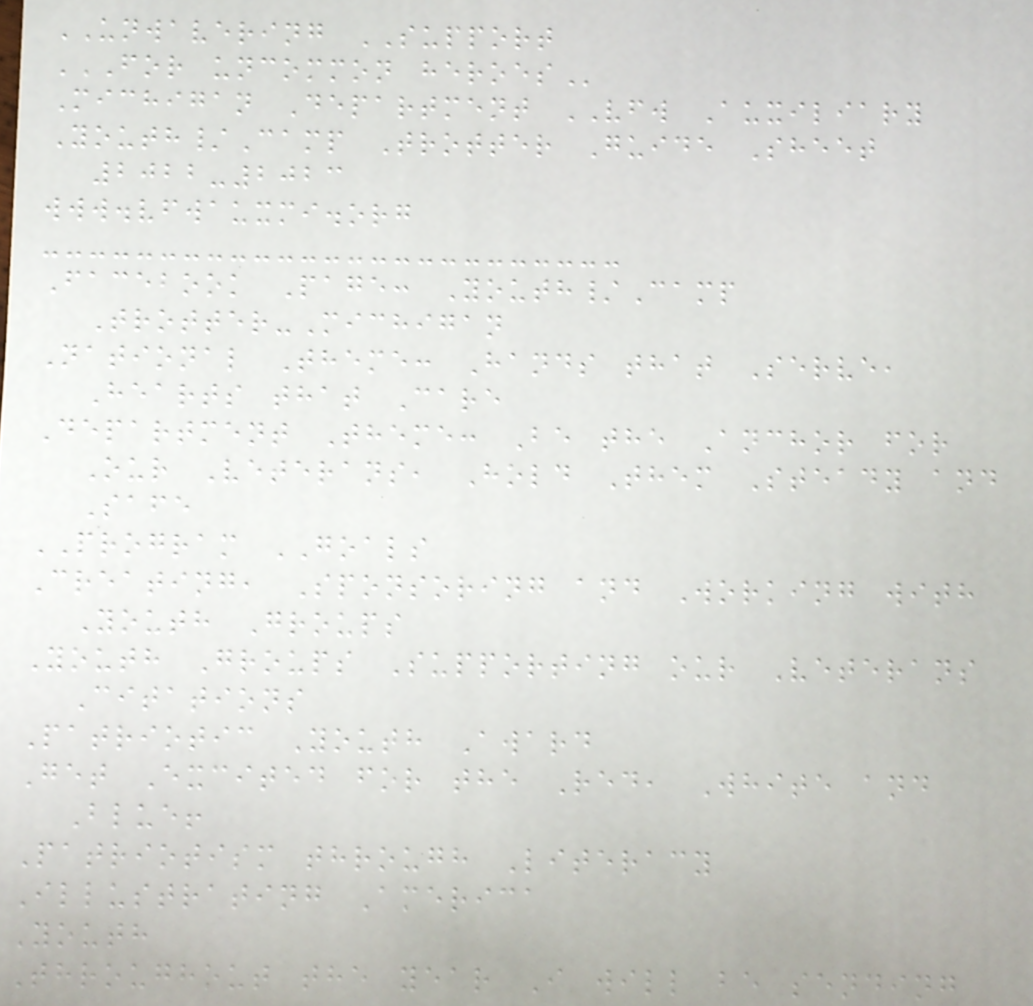UNWAVERING SUPPORT
FOR UNCOMMON HEROES
Michigan Department VFW Auxiliary
Youth/Camp Trotter Guide Sheet
2022-2023
www.vfwauxmi.org
Facebook Page: Youth/Camp
Trotter-Michigan
National Theme: Hands that Serve,
Hearts that Care
Department Theme: Be the Anchor for
Our Veterans, Hold Them Steady and
Safe
PROGRAM GOALS
Creating, Sponsoring and Working with
Youth Groups
Youth Groups Supporting our Veterans
Citations
Patriotic Youth Award
Get Excited for the Red, White and
Blue!
Patriotism through Literacy
Illustrating America
Youth
Throughout the year I will be sending
